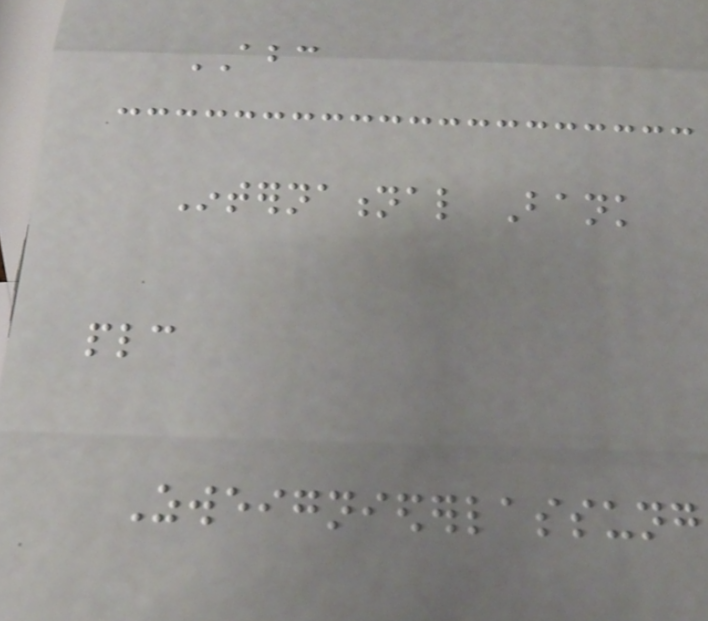ABC
International Bank
plc
Zweigniederlassung
